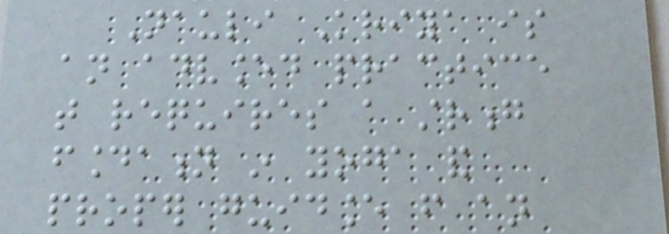Nauli Kriya is
an advanced practice
that requires a strong
foundation in yoga and
proper guidance from an
